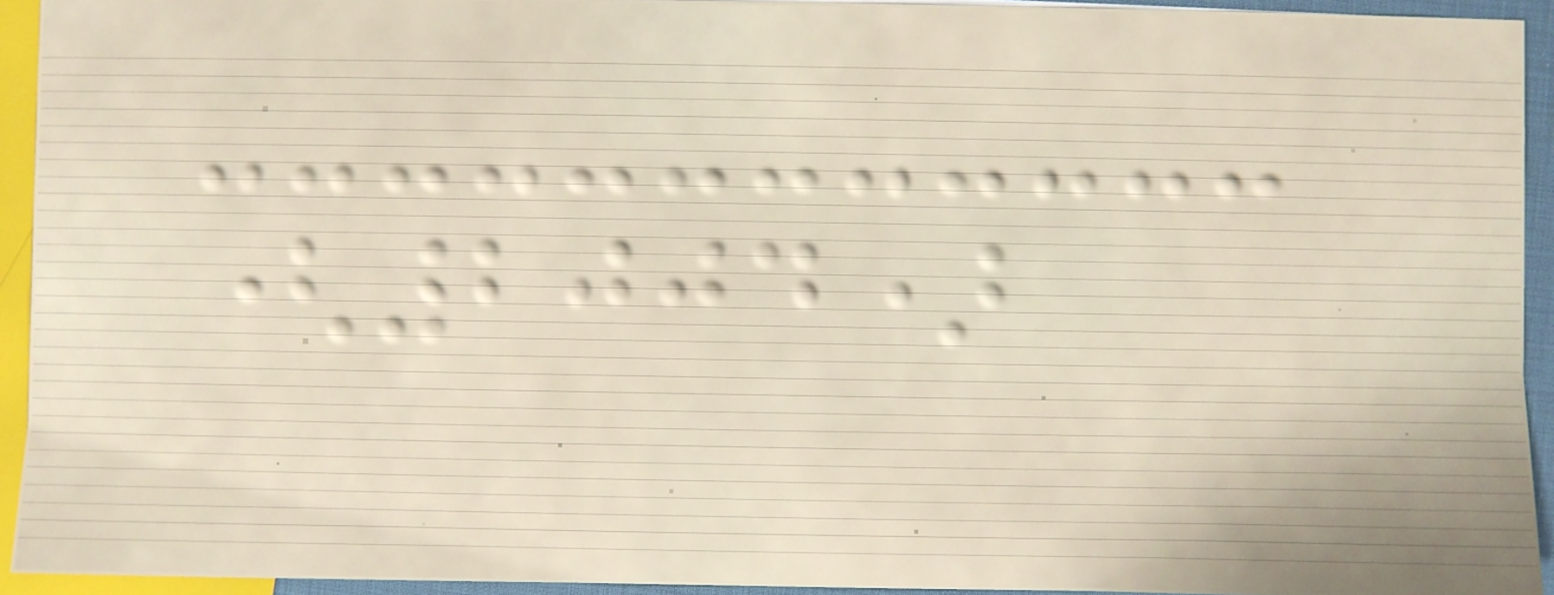(2004)
